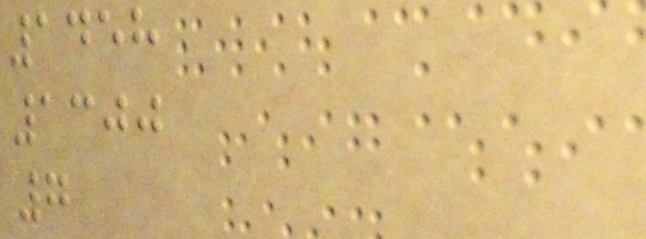1458
1300
7
